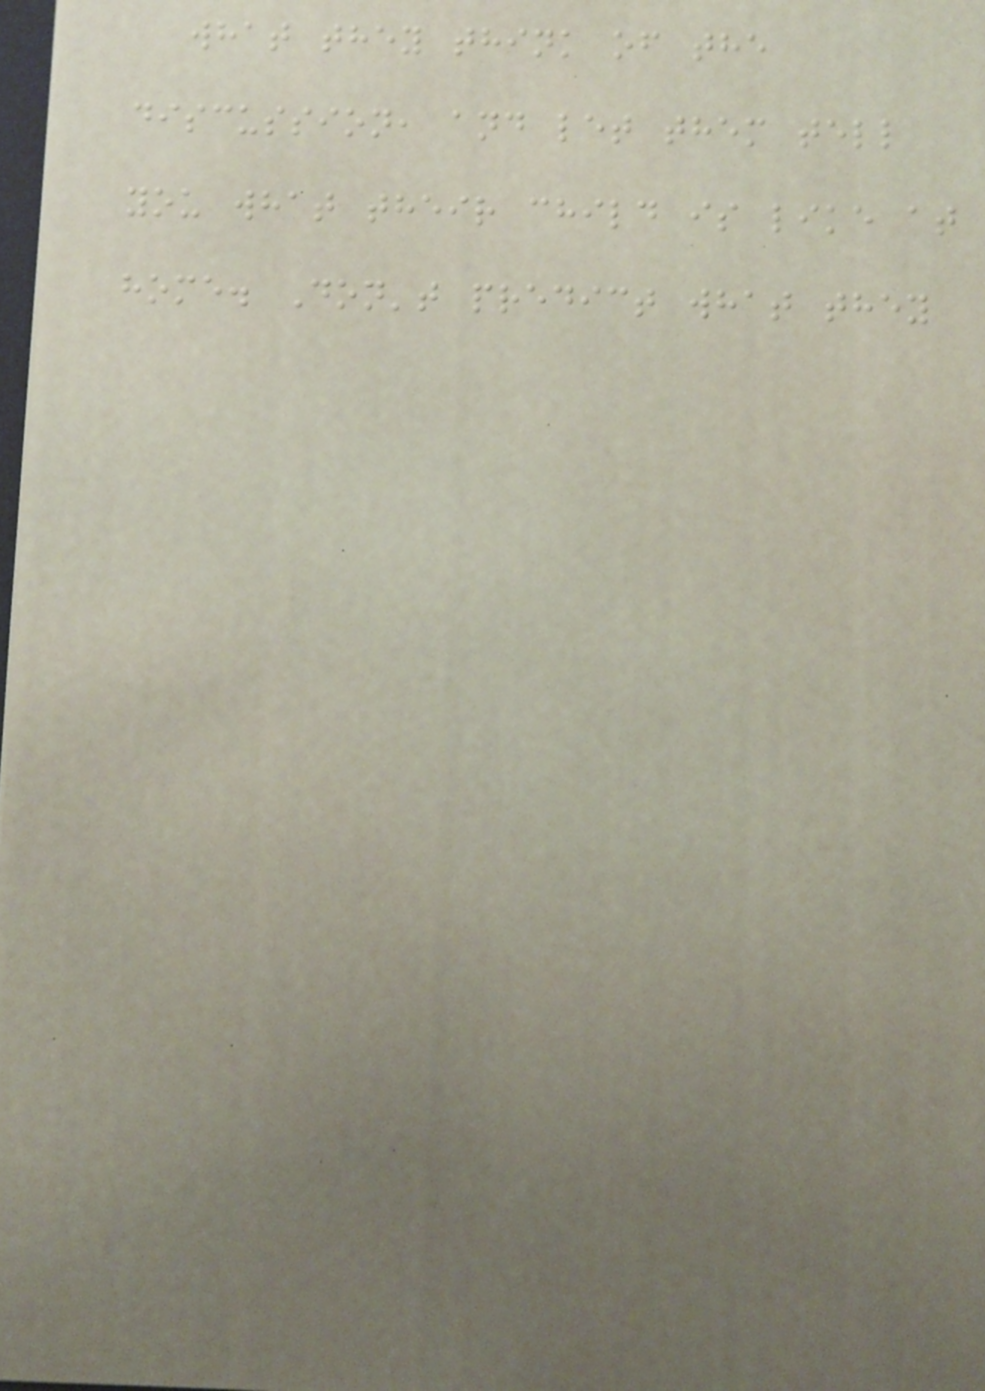what they think of the
discussion, and let them tell
you what their child is like at
home. Don't predict what they
